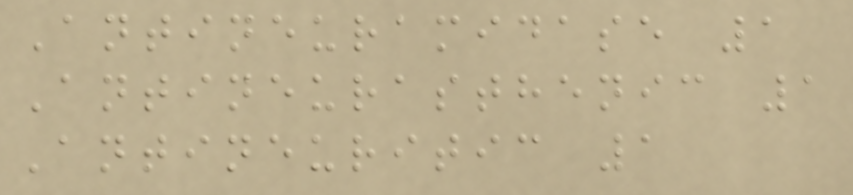Antineuramidase 1
Antineurasthenic 1
Antineuritic 1
